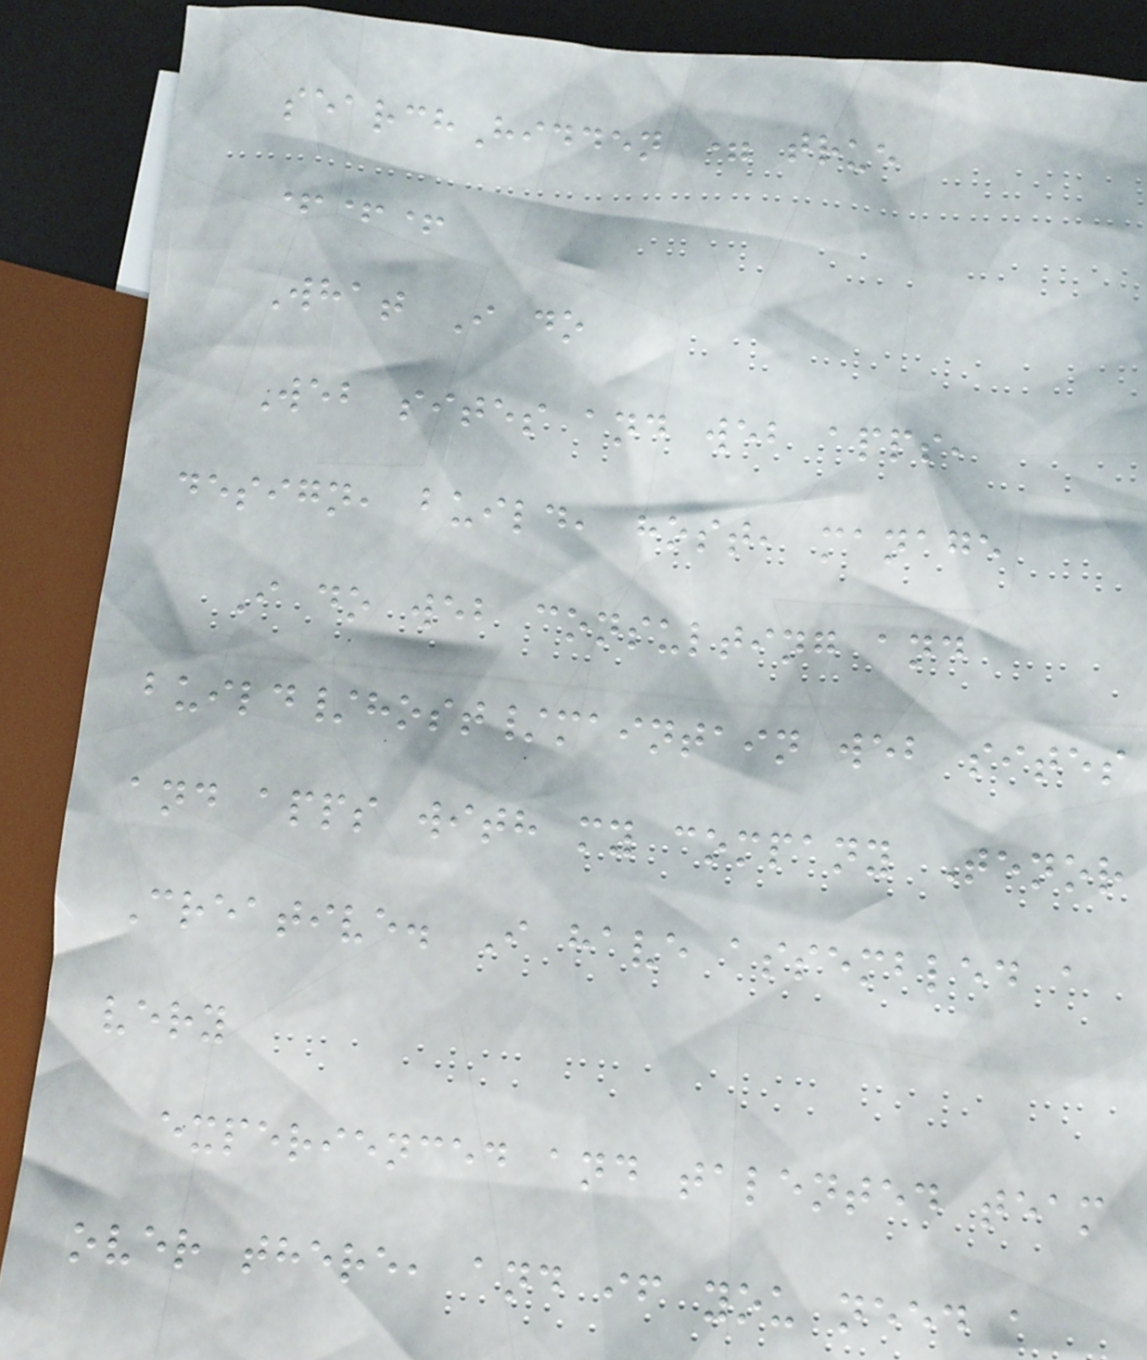searchHidden = true
+++
What I do
Web sites and web apps,
design, build, host, manage
I do web consulting and
build/host/maintain web sites
and apps with my company Tenor
Creative. I have assembled a
very
experienced and talented team
over there, and if you need a
